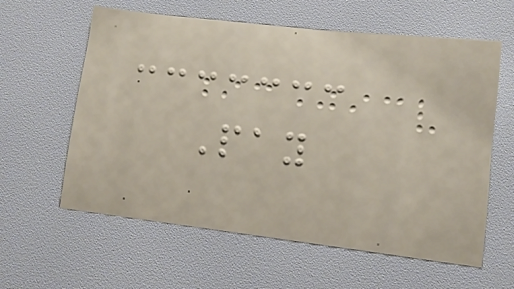Pay
